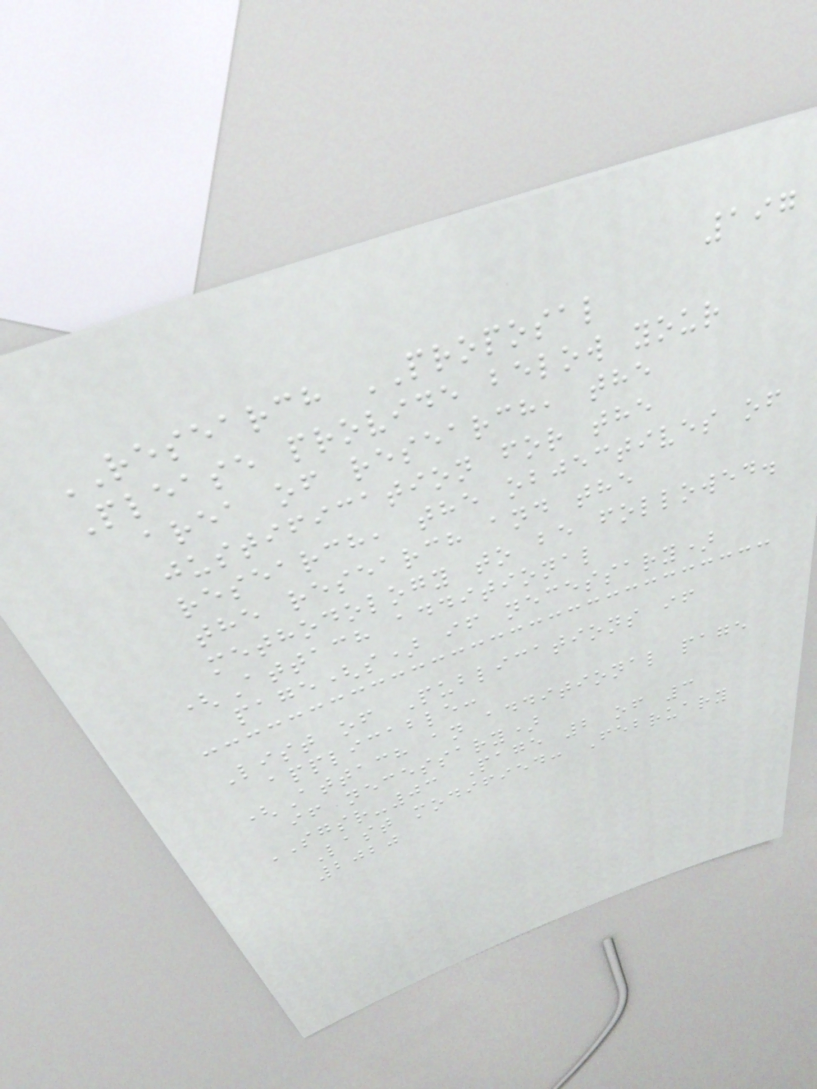197
RESEARCH PROPOSAL
Please provide below your
area of research, the
justification for the
research, the objectives of
the research and the
methodology to be followed.
(Attach additional
page(s) if necessary)
List of Publications if
applicable:
(Attach an additional page
if necessary)
SGSR-03 Page 2 of 3
Last modified: February
2020
